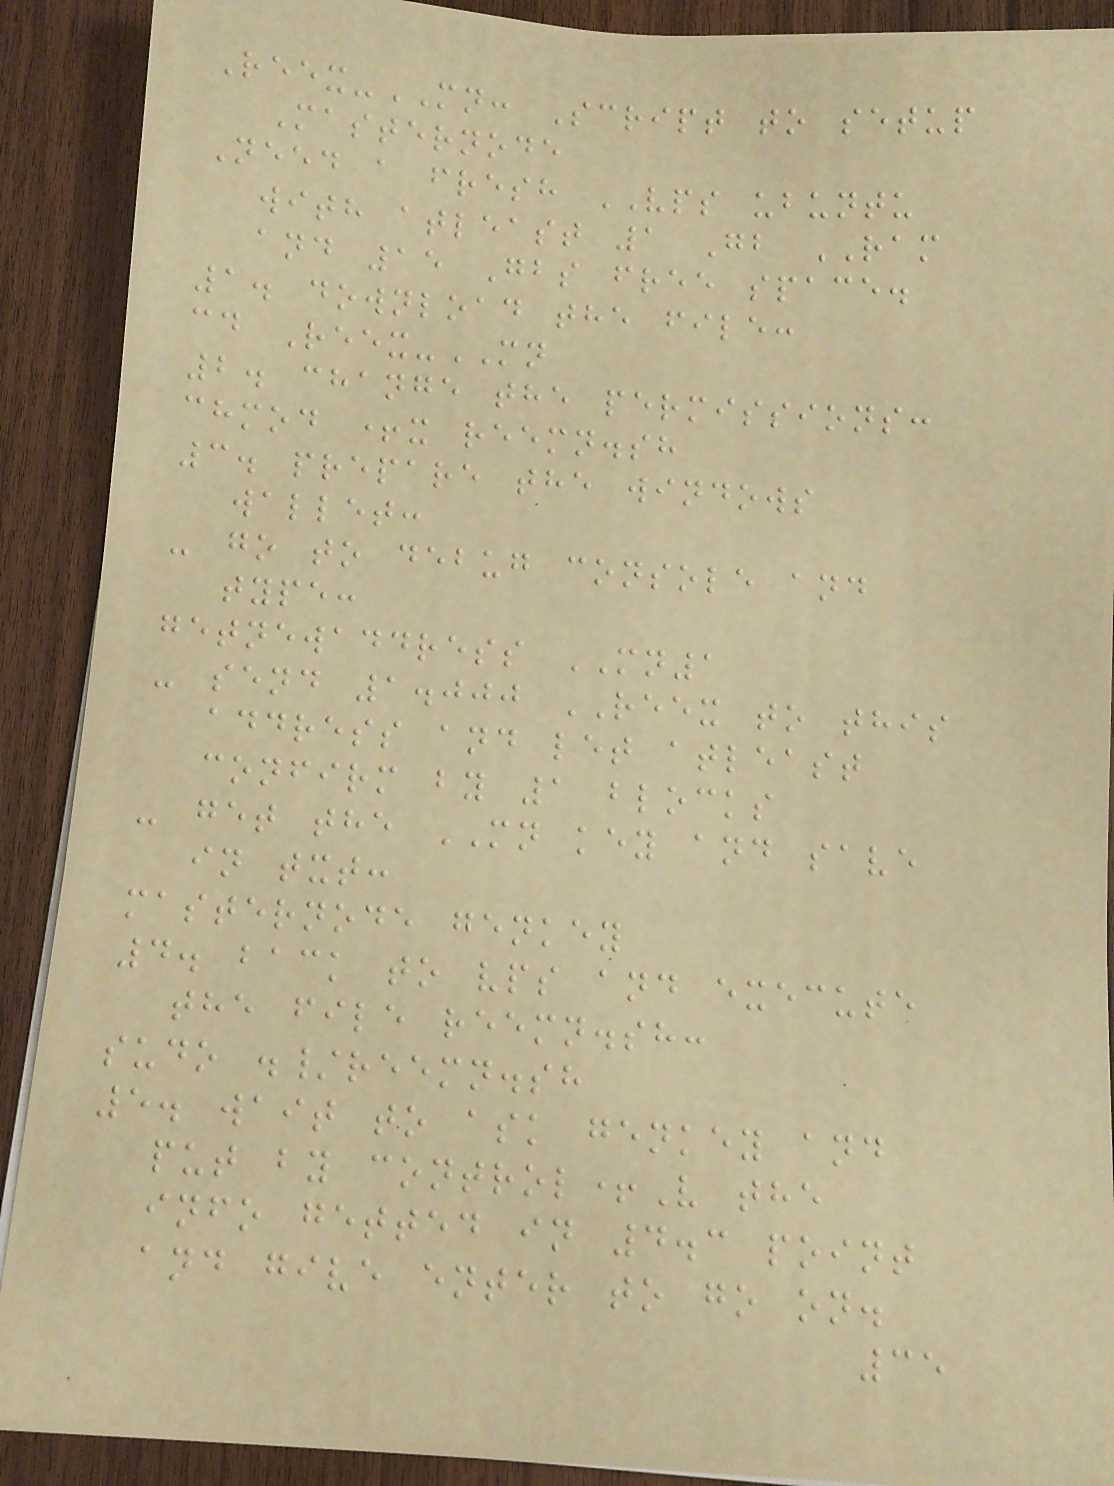Reex-MN: Script to setup
Masternode
Need a fresh VPS ubuntu
with atleast 1 Gb RAM
and 15 Gbs free space.
1. download the file:
cd Reex-MN
2. change the permissions:
chmod +x reemn.sh
3. prepare the windows
wallet:
- go to debug console and
type:
getnewaddress MN1
- send 1.000 REEX to this
address and let atleast
confirm by 1 blocks
- get the MN key and save
in txt:
masternode genkey
4. back to vps and execute
the file reemn.sh:
sudo ./reemn.sh
5. wait to ask genkey and
put by control+V the
info getted in 4.3 point
and give enter to go on.
35
